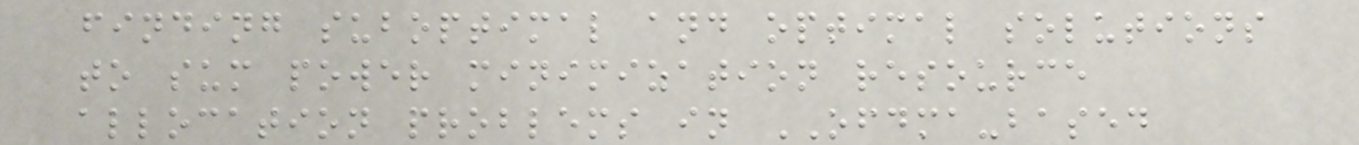finding suboptimal and optimal solutions
to sum power minimization resource
allocation problems in OFDMA-based
